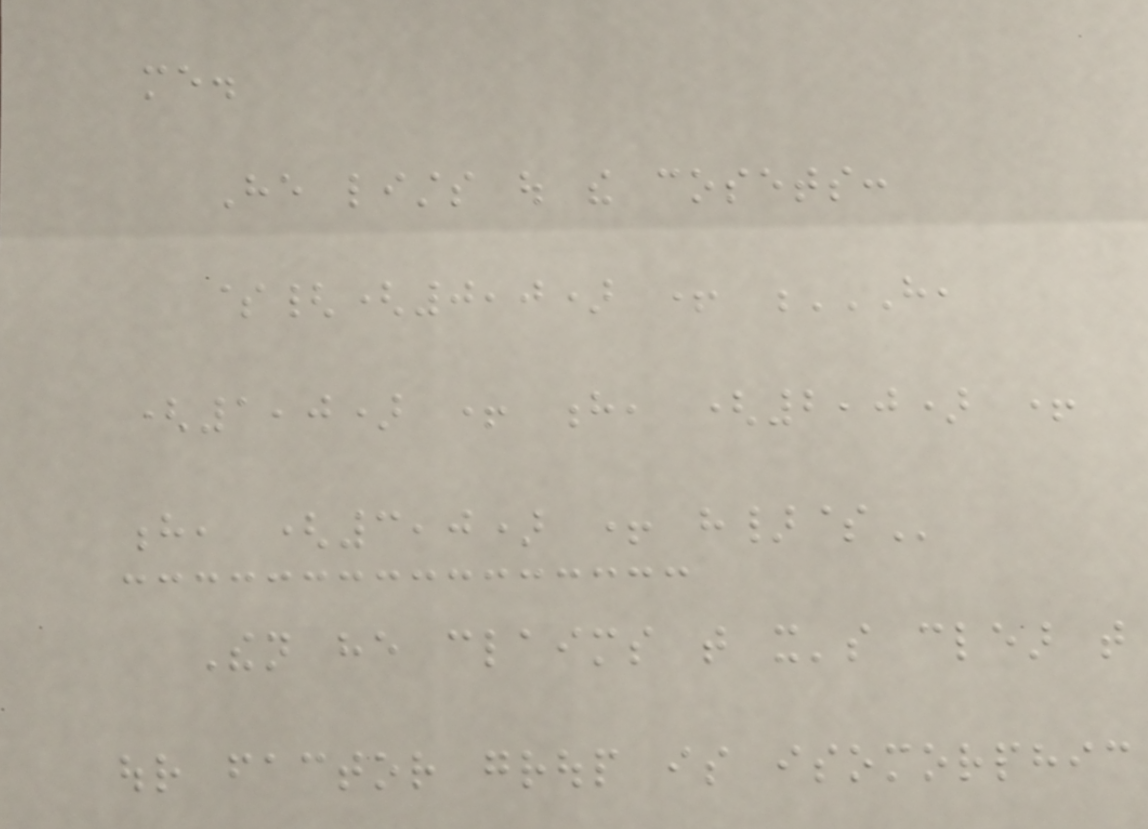me.
He lists out the cosets:
${(0,0) + H,
(1,0) + H, (2,0) +
H, (3,0) + H}$
Then he claims that it's clear that
our factor group is isomorphic
